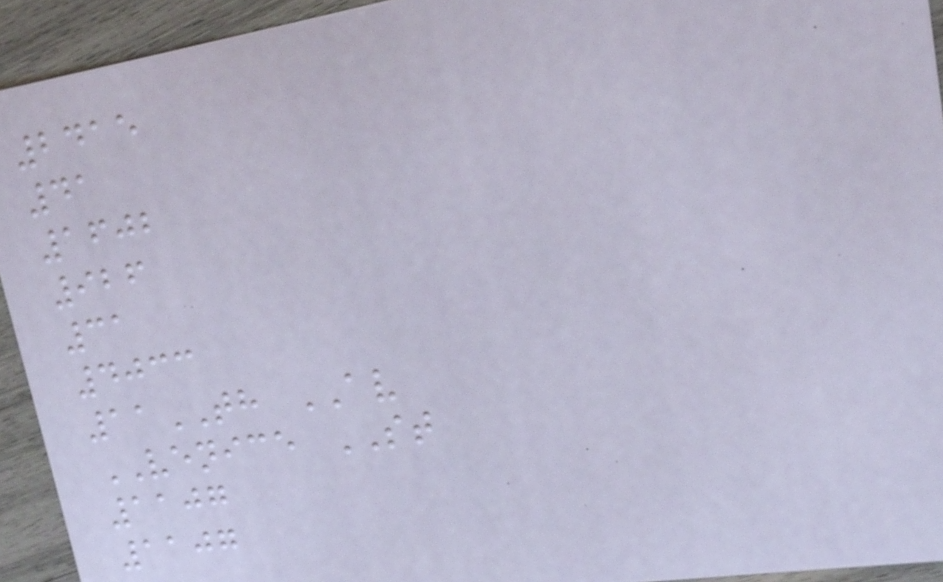2415
41
1602
926
31
4033
11TH AV
VENICE ST
1107
1107
